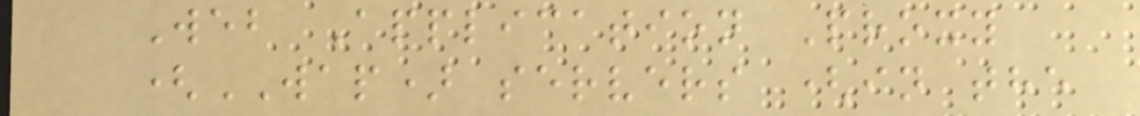Web Application Proxy
(WAP) servers (in the
